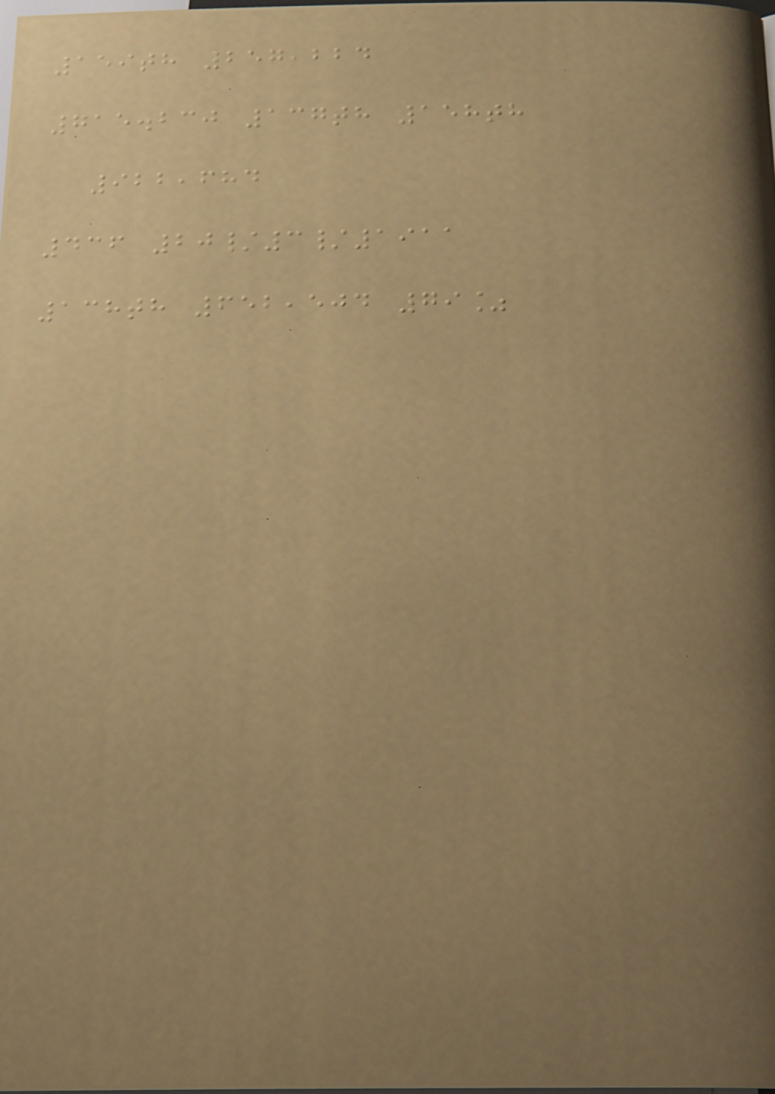159th 257,224
715.230 137th 158th
922,684
436 20/3/1911
138th 652,504 79%
